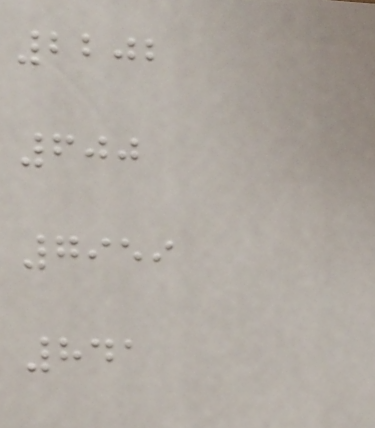2202
600
7959
841
